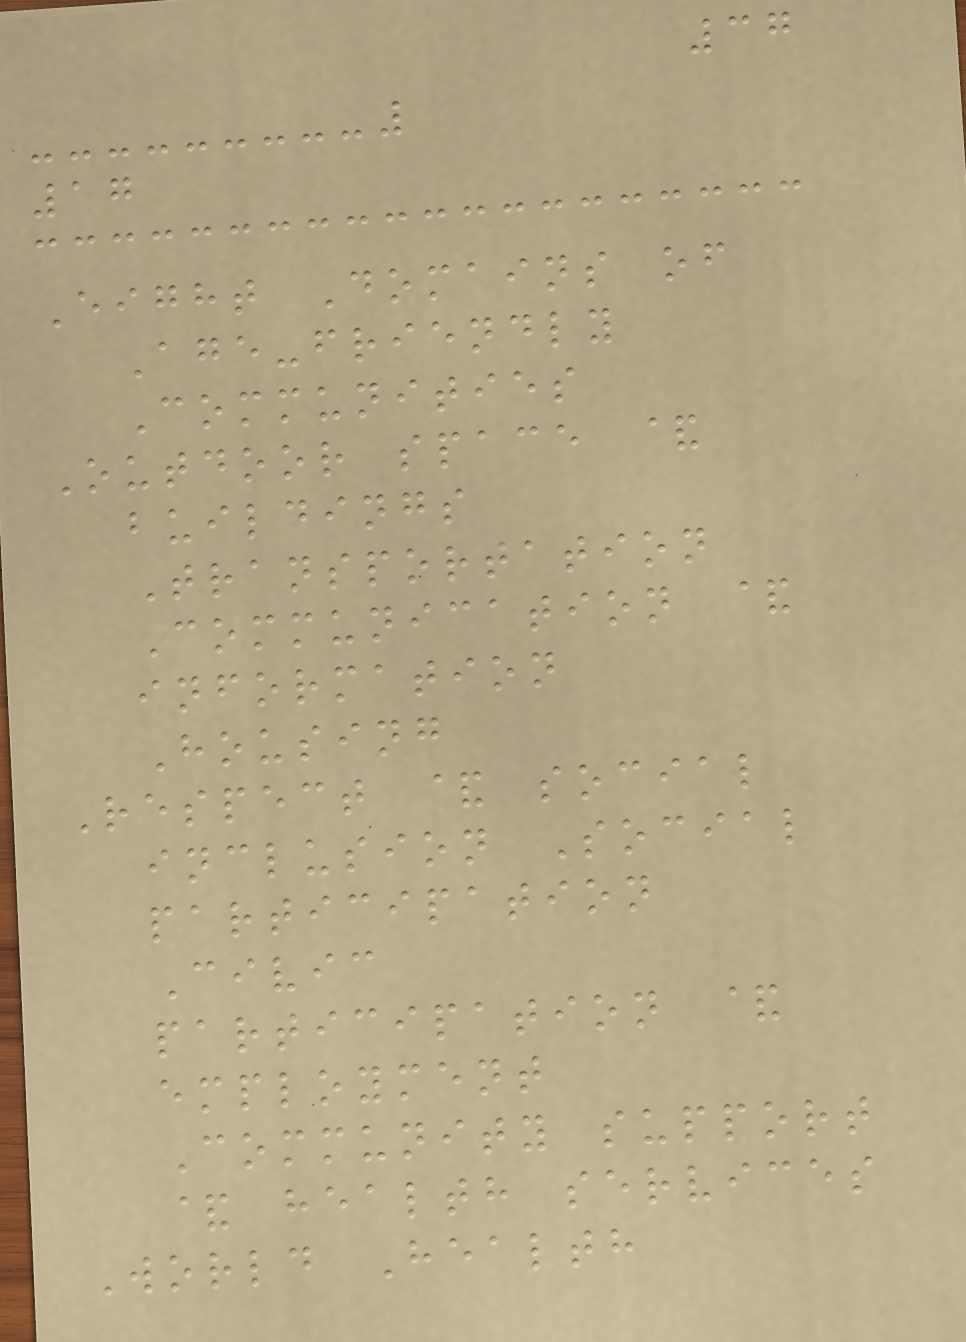37
17
Eight Domains of
Age-friendly
Communities
Outdoor space &
buildings
Transportation
Communication &
information
Housing
Respect & social
inclusion Social
participation
Civic
participation &
employment
Community support
& health services
World Health
